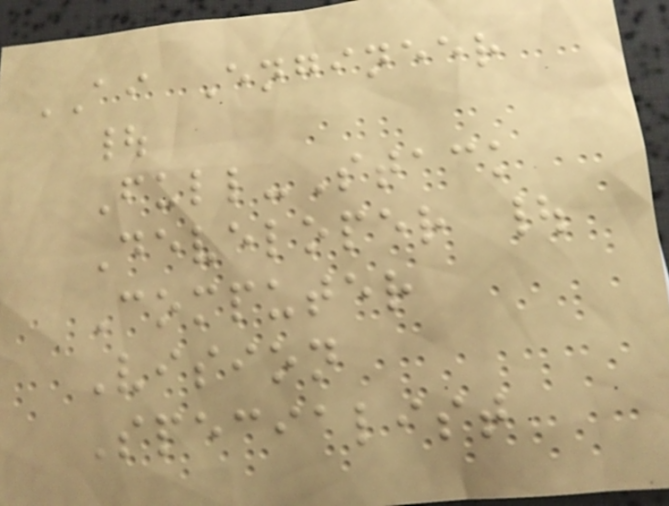AI Engineer
|
Full-Stack
Developer |
Computer
Vision
Specialist
